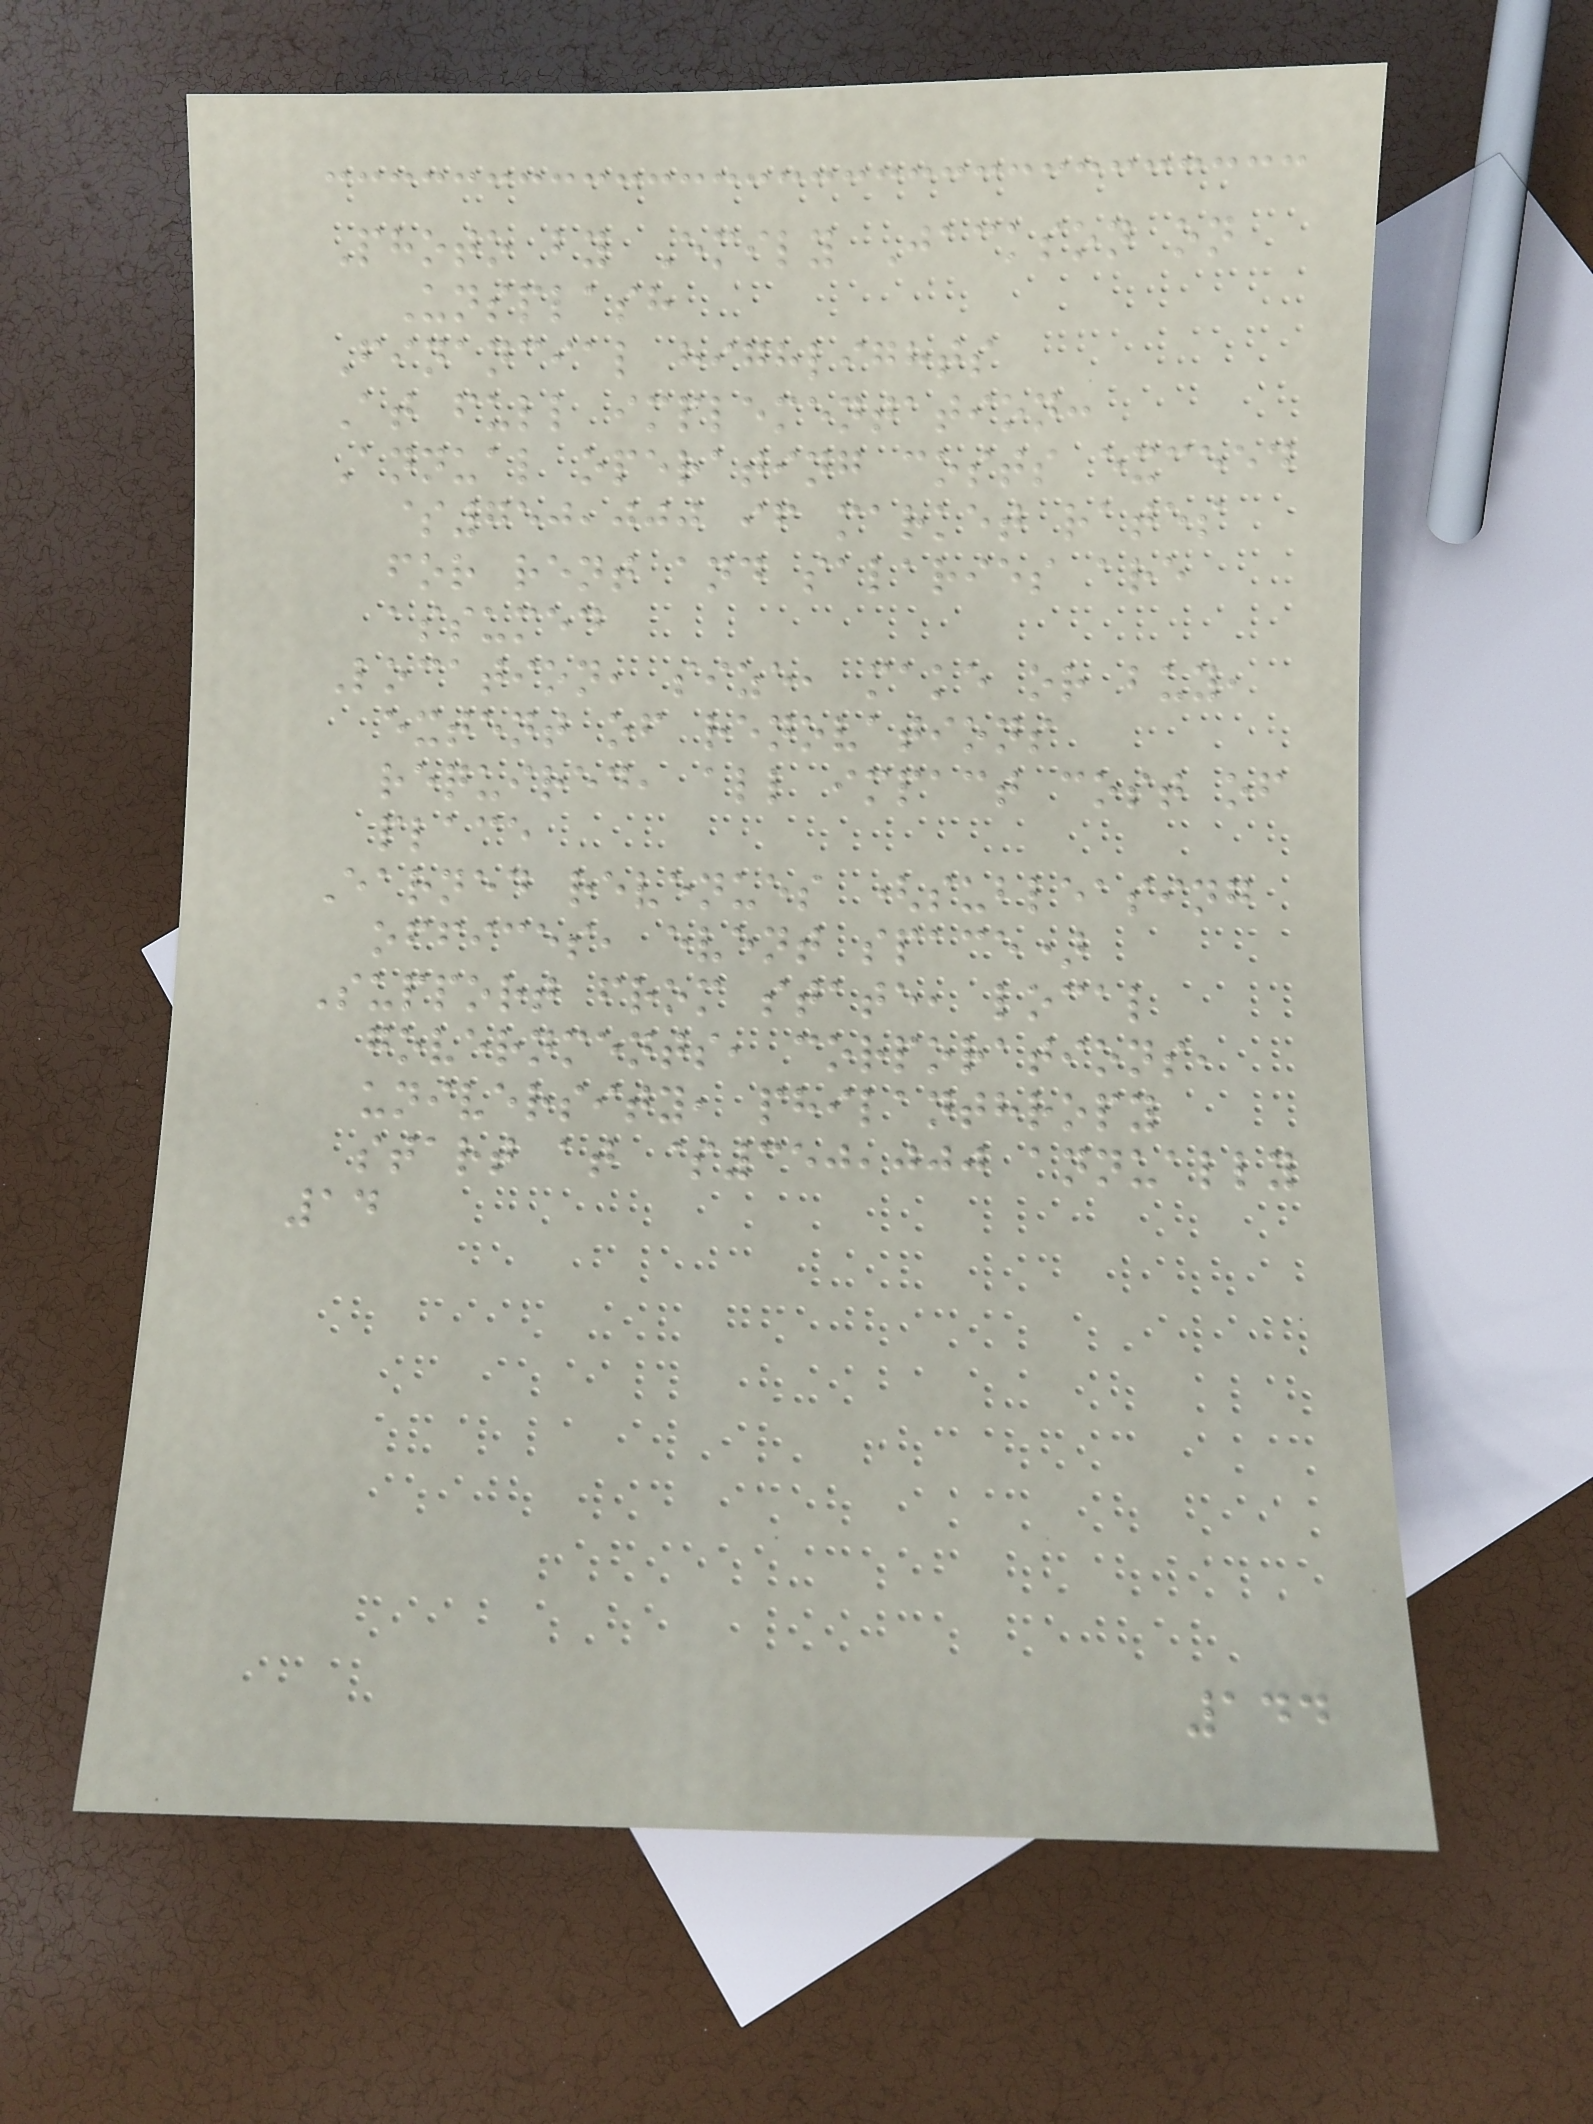Photo by Emily Jackson on
Unsplash
Financial highlights
At full implementation:
Annual operating costs exceed
$750,000 if market rates
for rent and salaries are
assumed
Location, size, make or buy,
extent of renovations
required, all impact cost of
place
Earned revenues (subleasing
offices, event space)
Support from state, local
governments, corporations,
university, philanthropy
start at $350,000 annually
14
144
